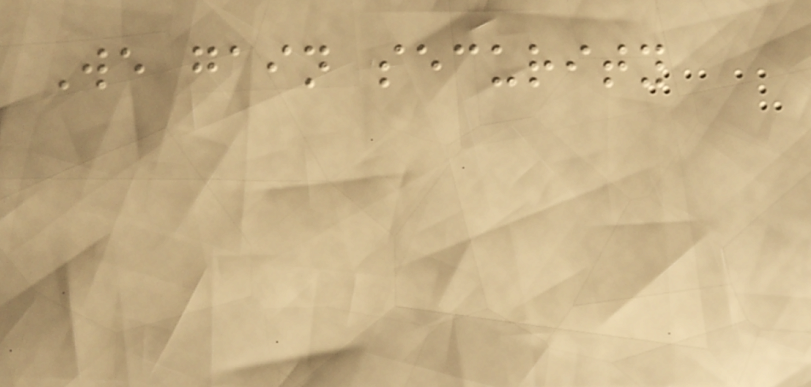We gain security
